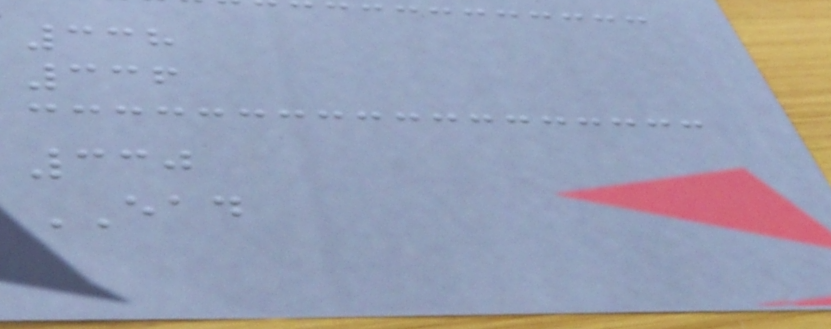338
336
330
EAD
